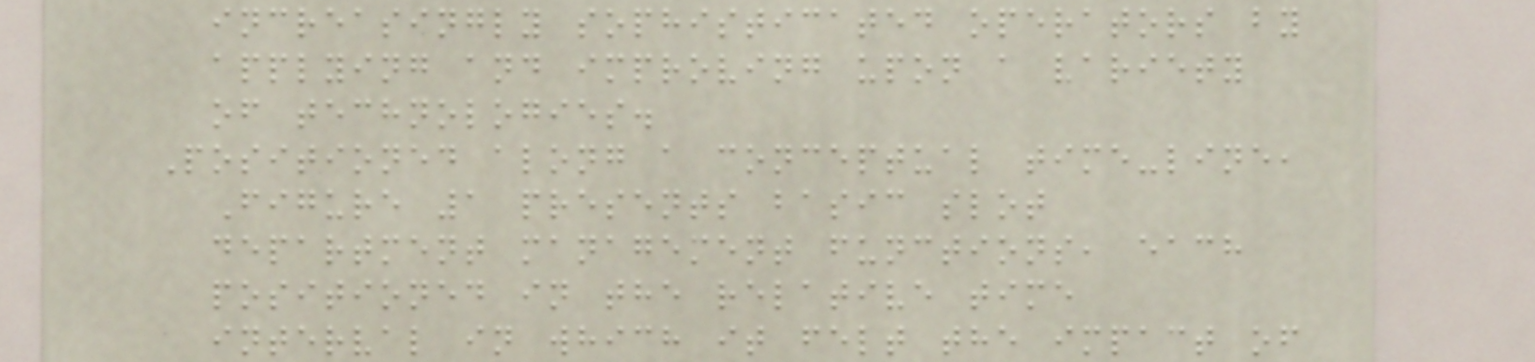increasingly sophisticated operators by
applying and improving upon a variety
of technologies.
Positioned along a conceptual time-line,
Figure 1 presents basic slot
department management functions, each
positioned in the relative time
interval in which it felt the impact of
